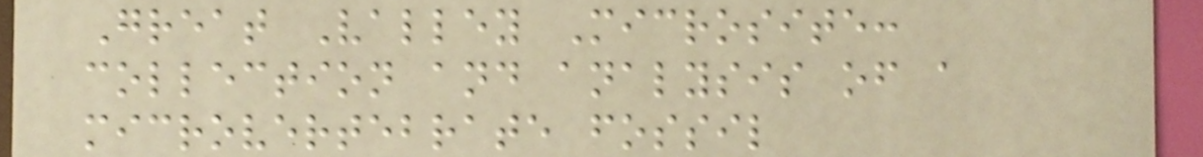Great Valley Microsite:
collection and analysis of a
microvertebrate fossil
